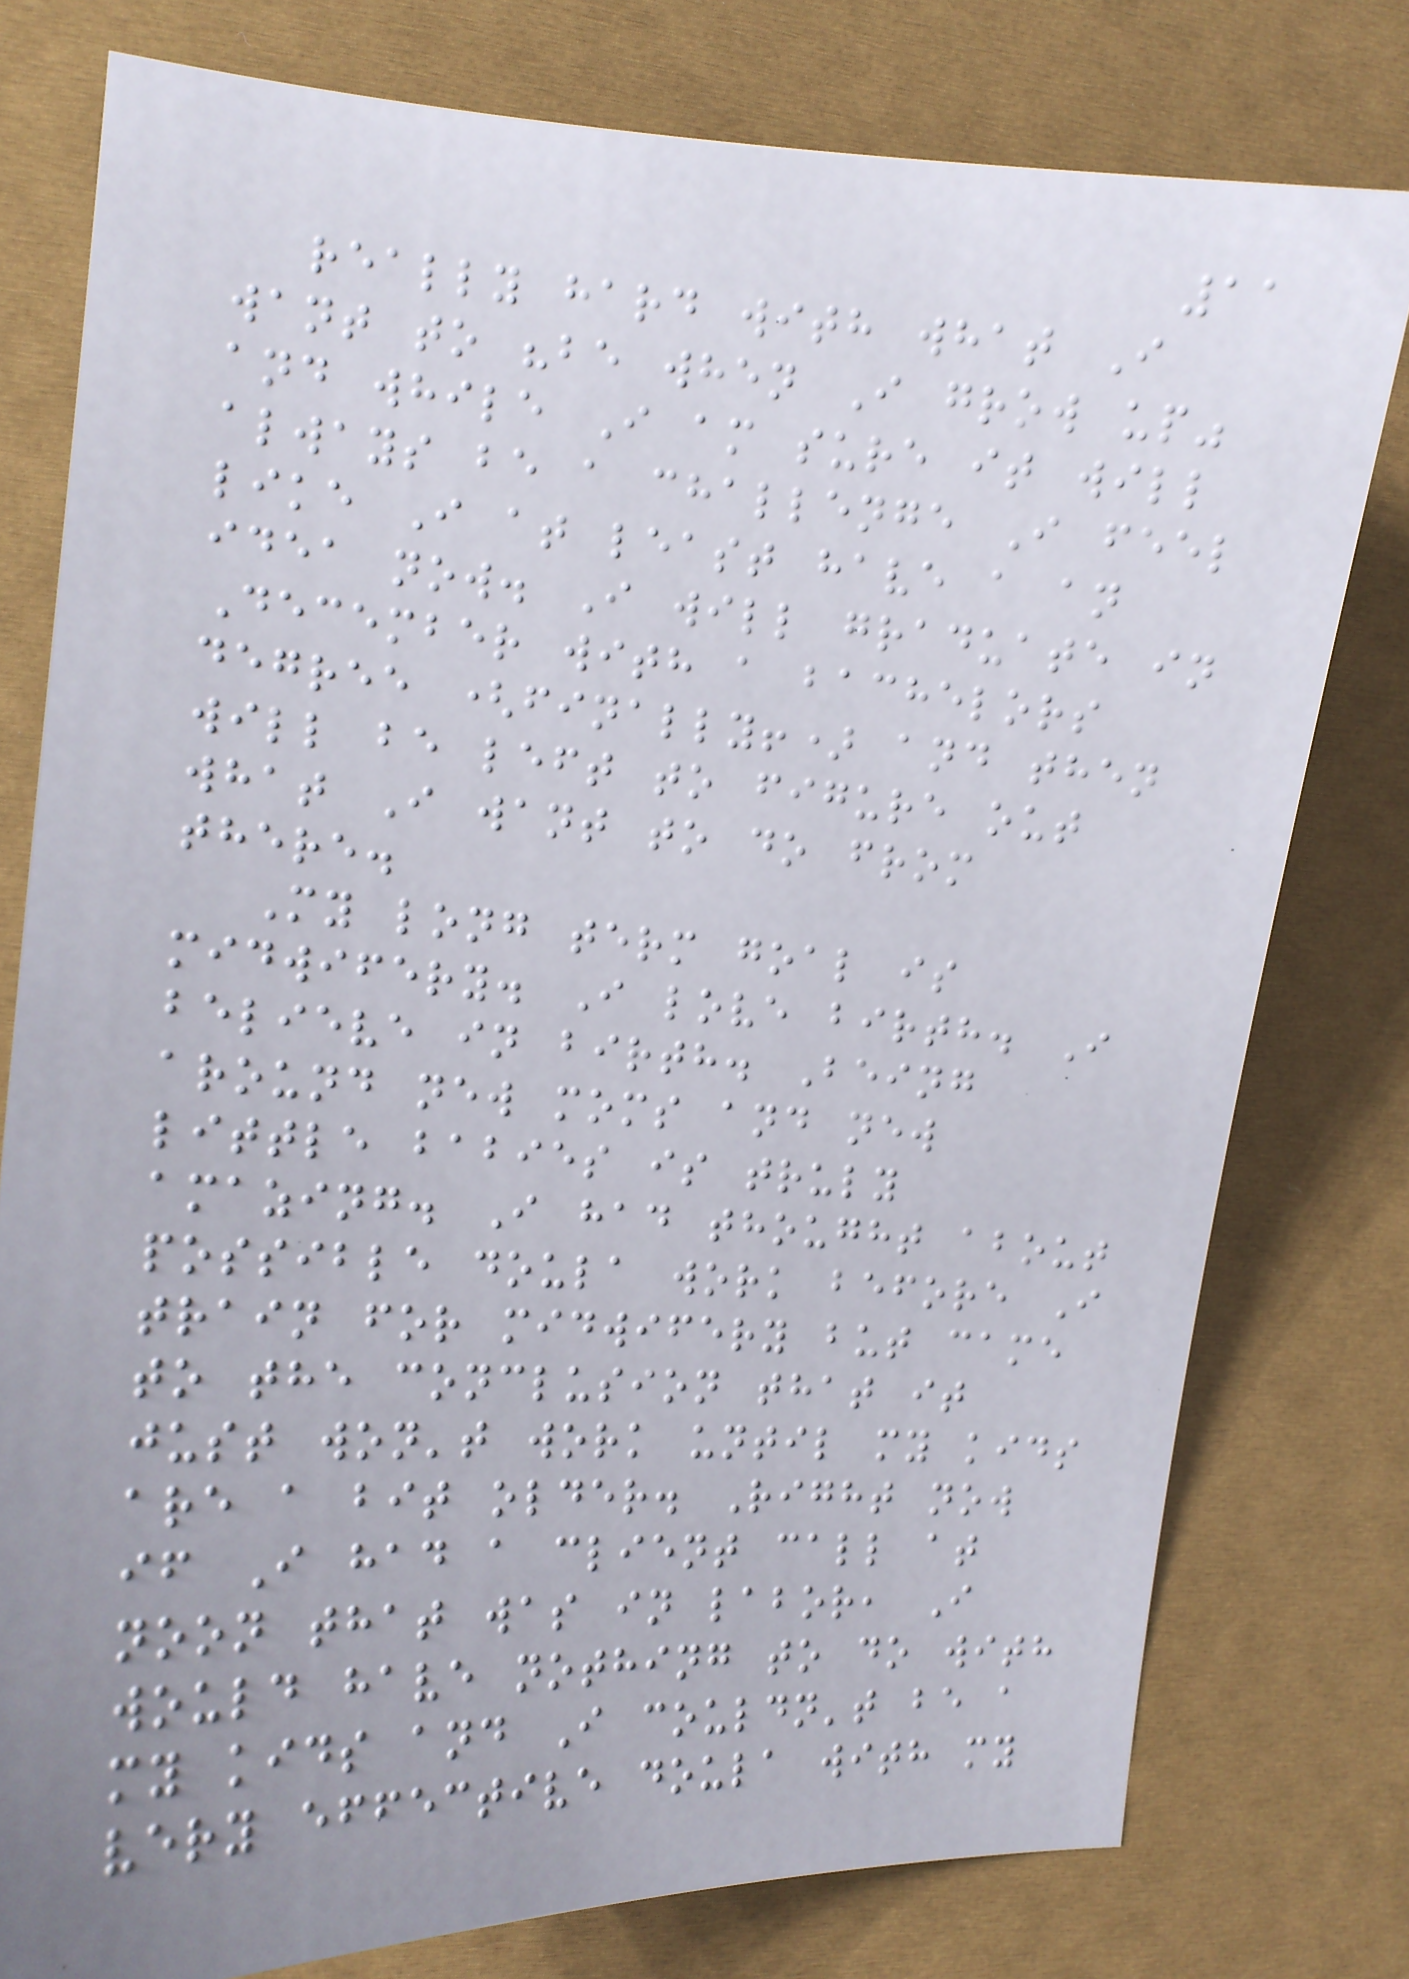11
really hard with what I
want to "be when I grow up"
and while I am sure it will
always be a challenge I feel
like I at least have a an
idea now. I will graduate in
December with a bachelors
degree (finally!) and then
will be left to figure out
what I want to do from
there.
My long term goal is
midwifery. I love birth. I
believe in birth. Being
around new moms and new
little babies is truly
amazing. I had thought about
possible doula work before I
train for midwifery but came
to the conclusion that it
just won't work until my kids
are a bit older. Right now
if I had a client call at
noon that was in labor, I
would have nothing to do with
my kids and I couldn't be a
very effective doula with my
